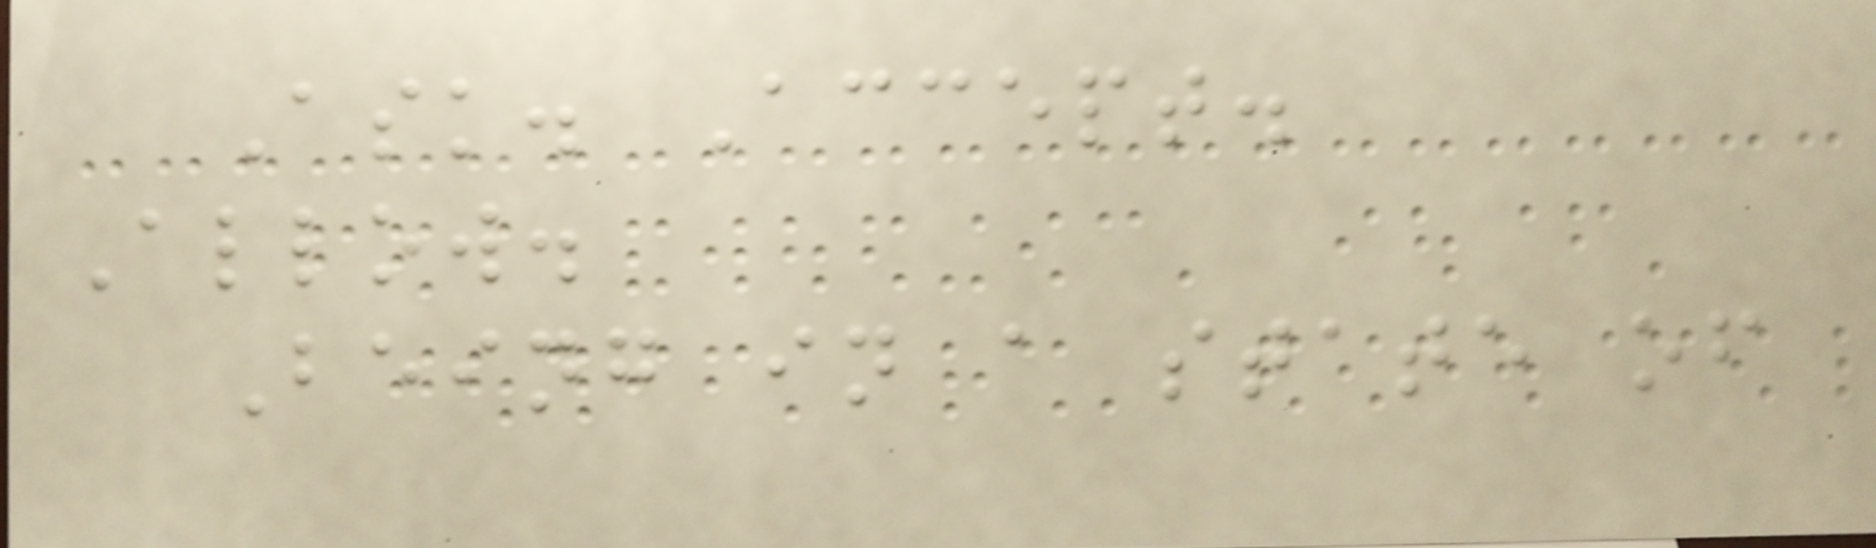Ask. Accept.
Allow.
Being in a state of
